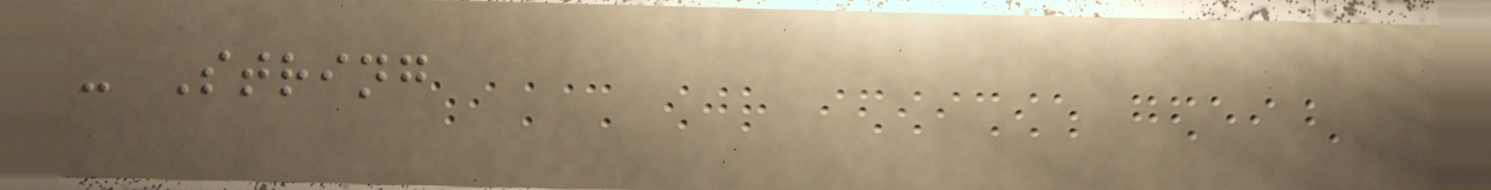- String
